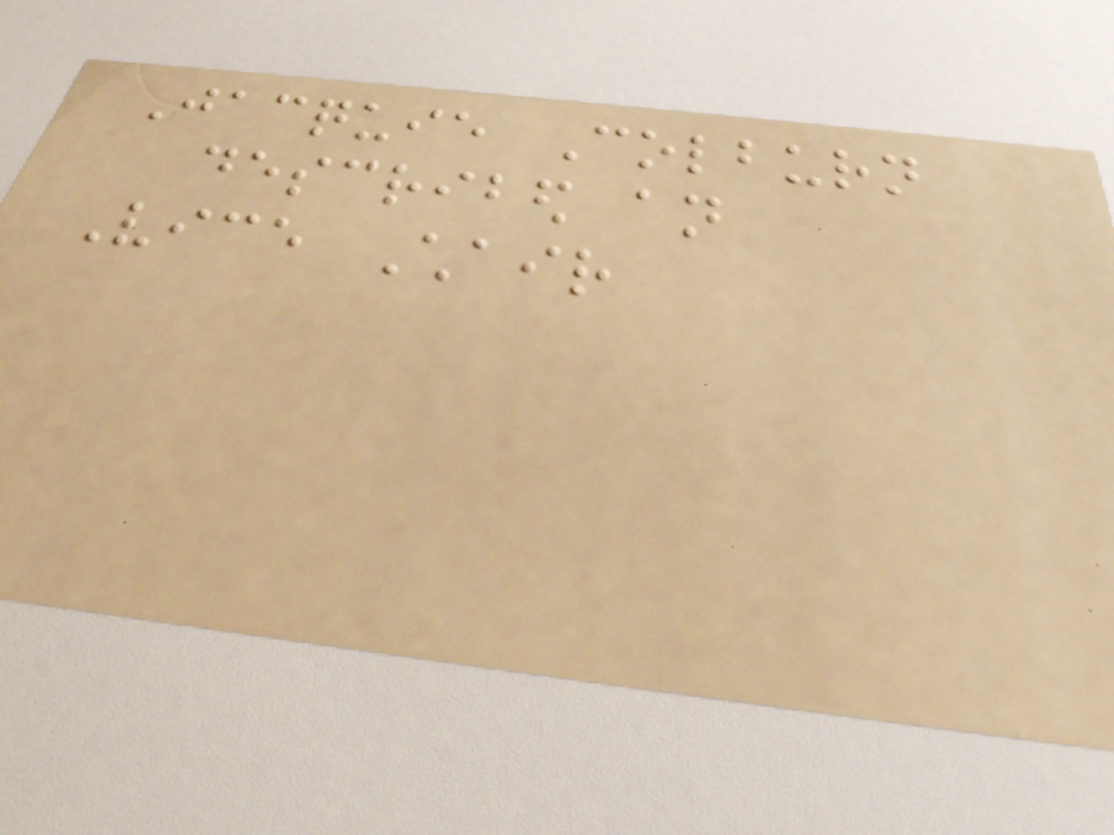Jacquie Colburn
described an
Vice Chair
